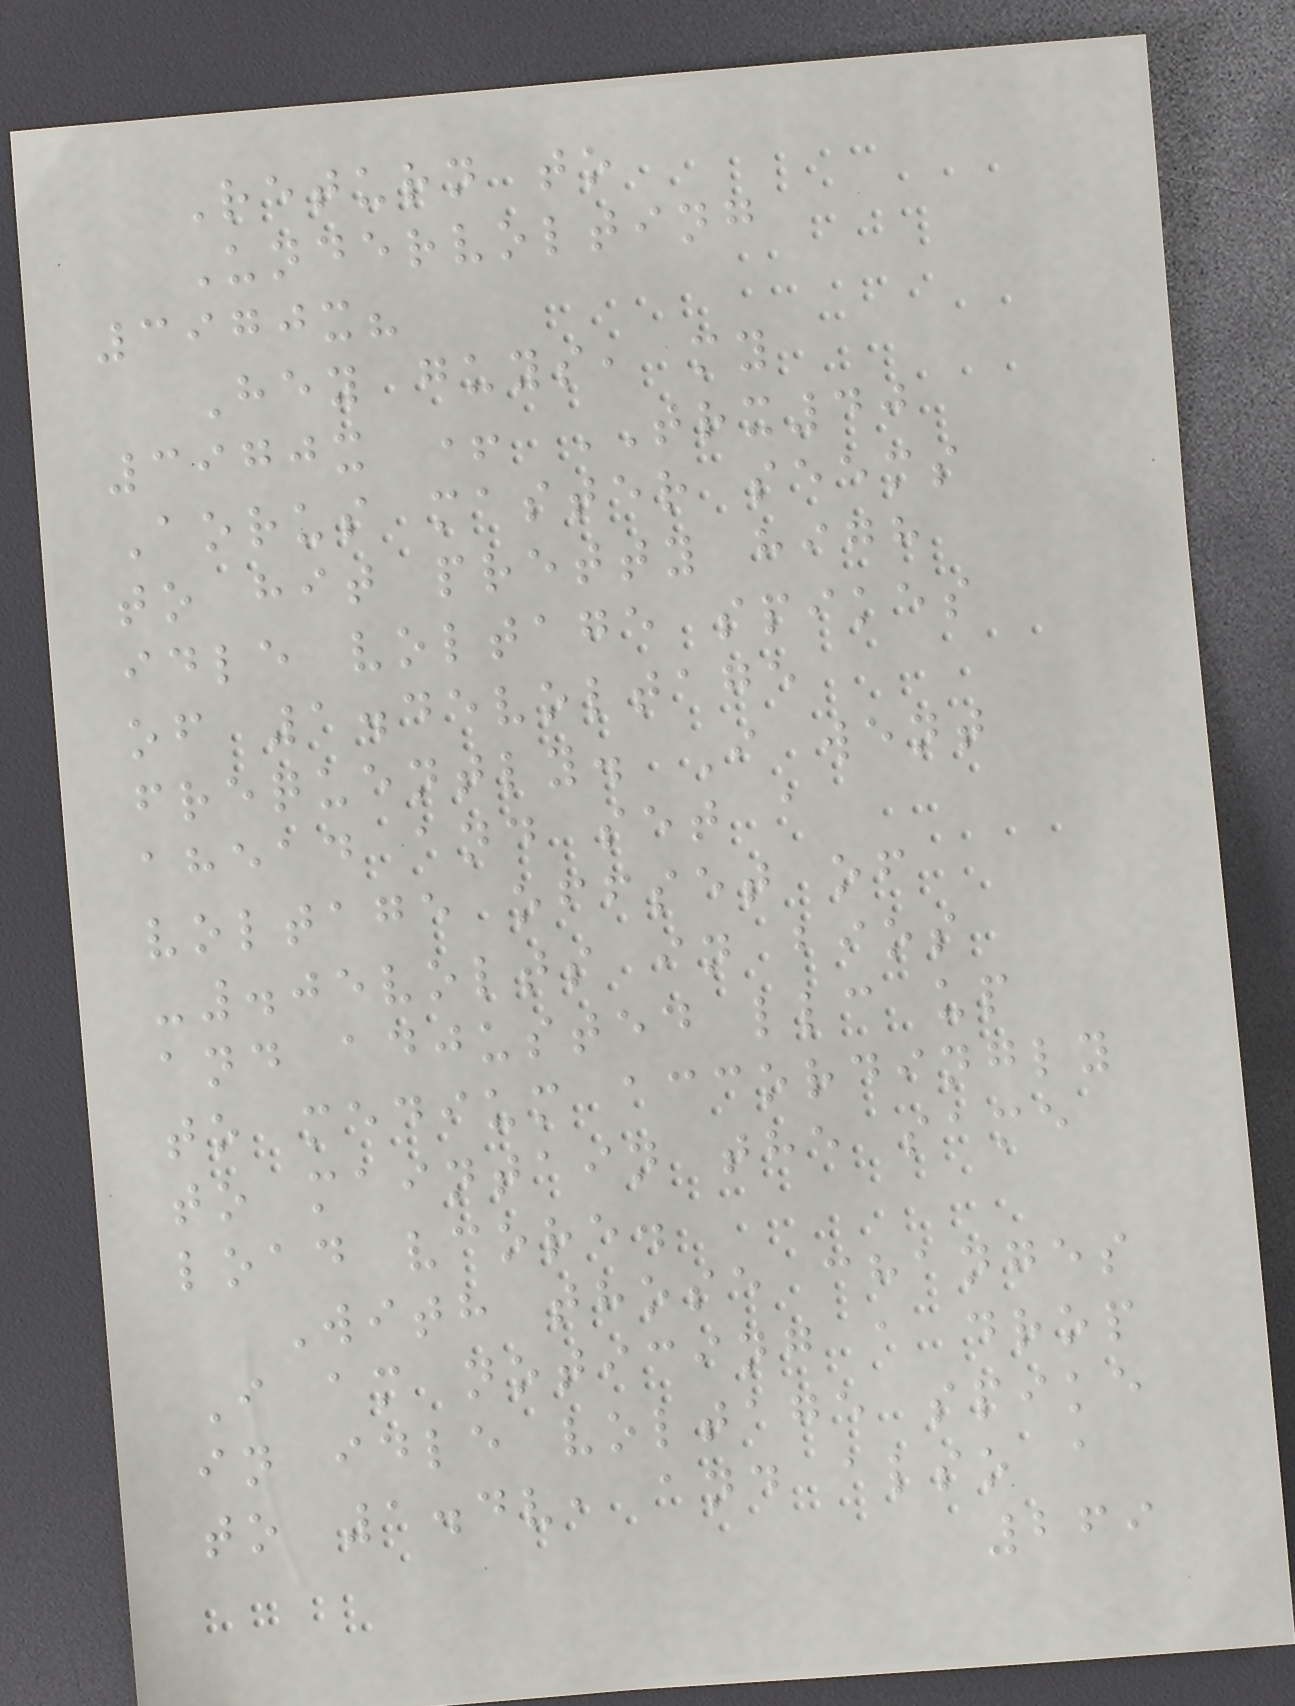Return to
Undervolting
3970x?
Hey guys, my
3970x + TRX40
Aorus master seems
to hit pretty high
idle voltage spikes
of 1.45voltage
frequently. I went
ahead and set a
voltage offset of
-.05volts in bios
and adjusted llc up
to medium accordingly
to maintain the same
load vcore.
With those changes
I am noticing a drop
in idle voltage spike
to 1.4v, and also a
269
